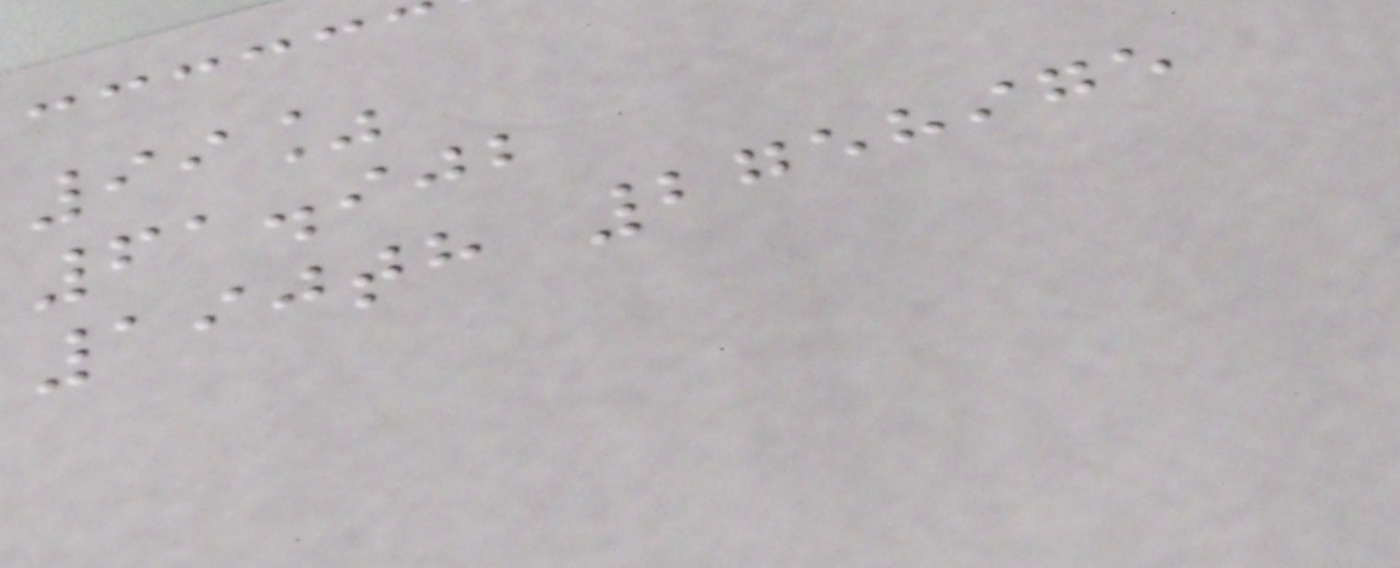99%
61.902
190th 2758975
